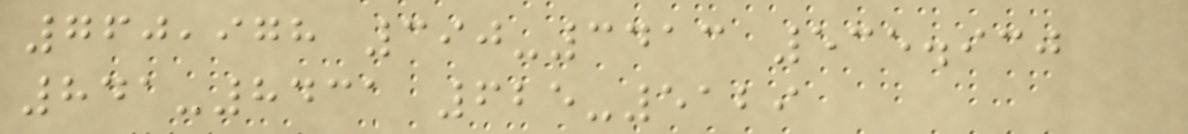760,978 390-3413 535.930
841-8431 625-5129
